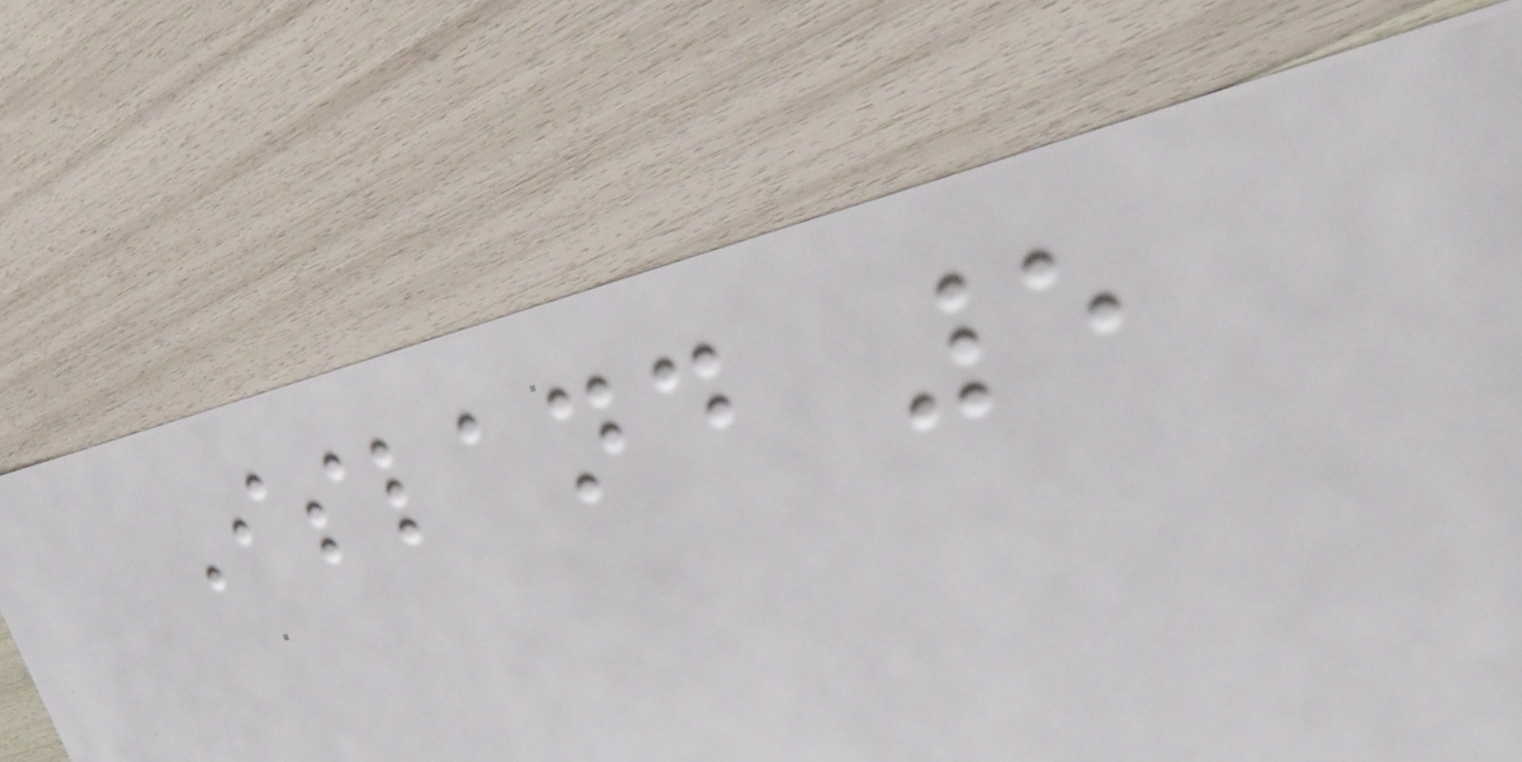Island 5
